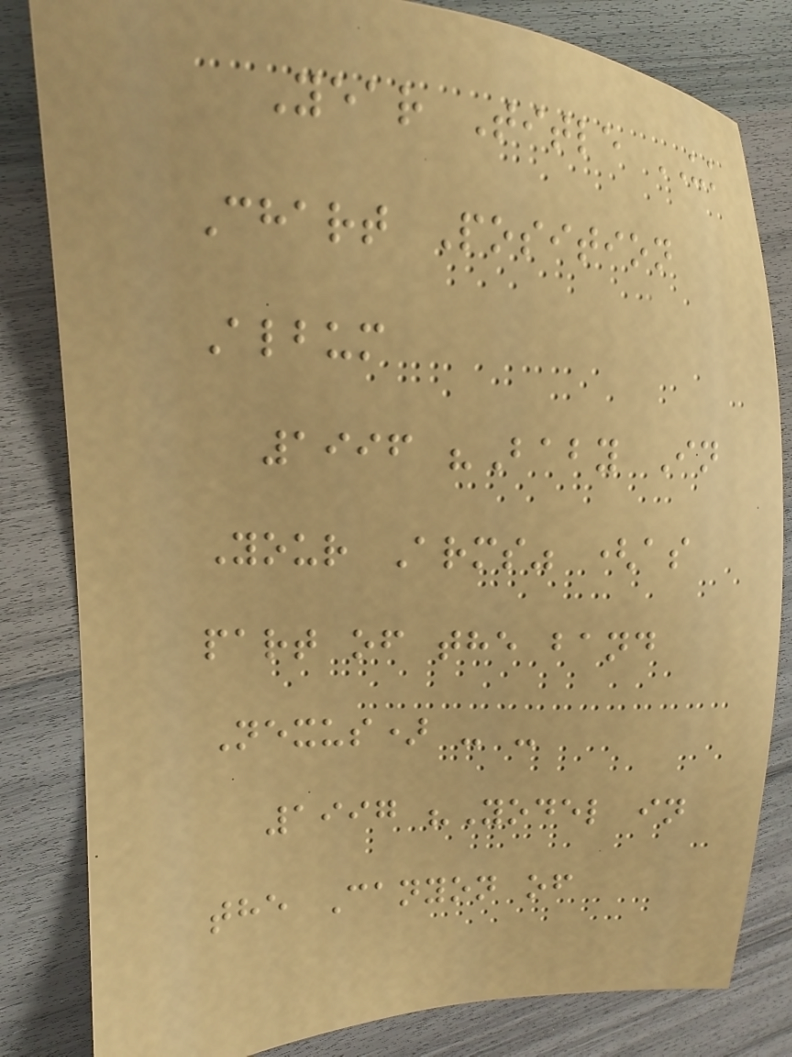Year Title UK
Chart Position
Album
1996 "Baby In
Your Arms" (as
part of the band
Nexus) - -
1997 "Yodel in
the Canyon of
